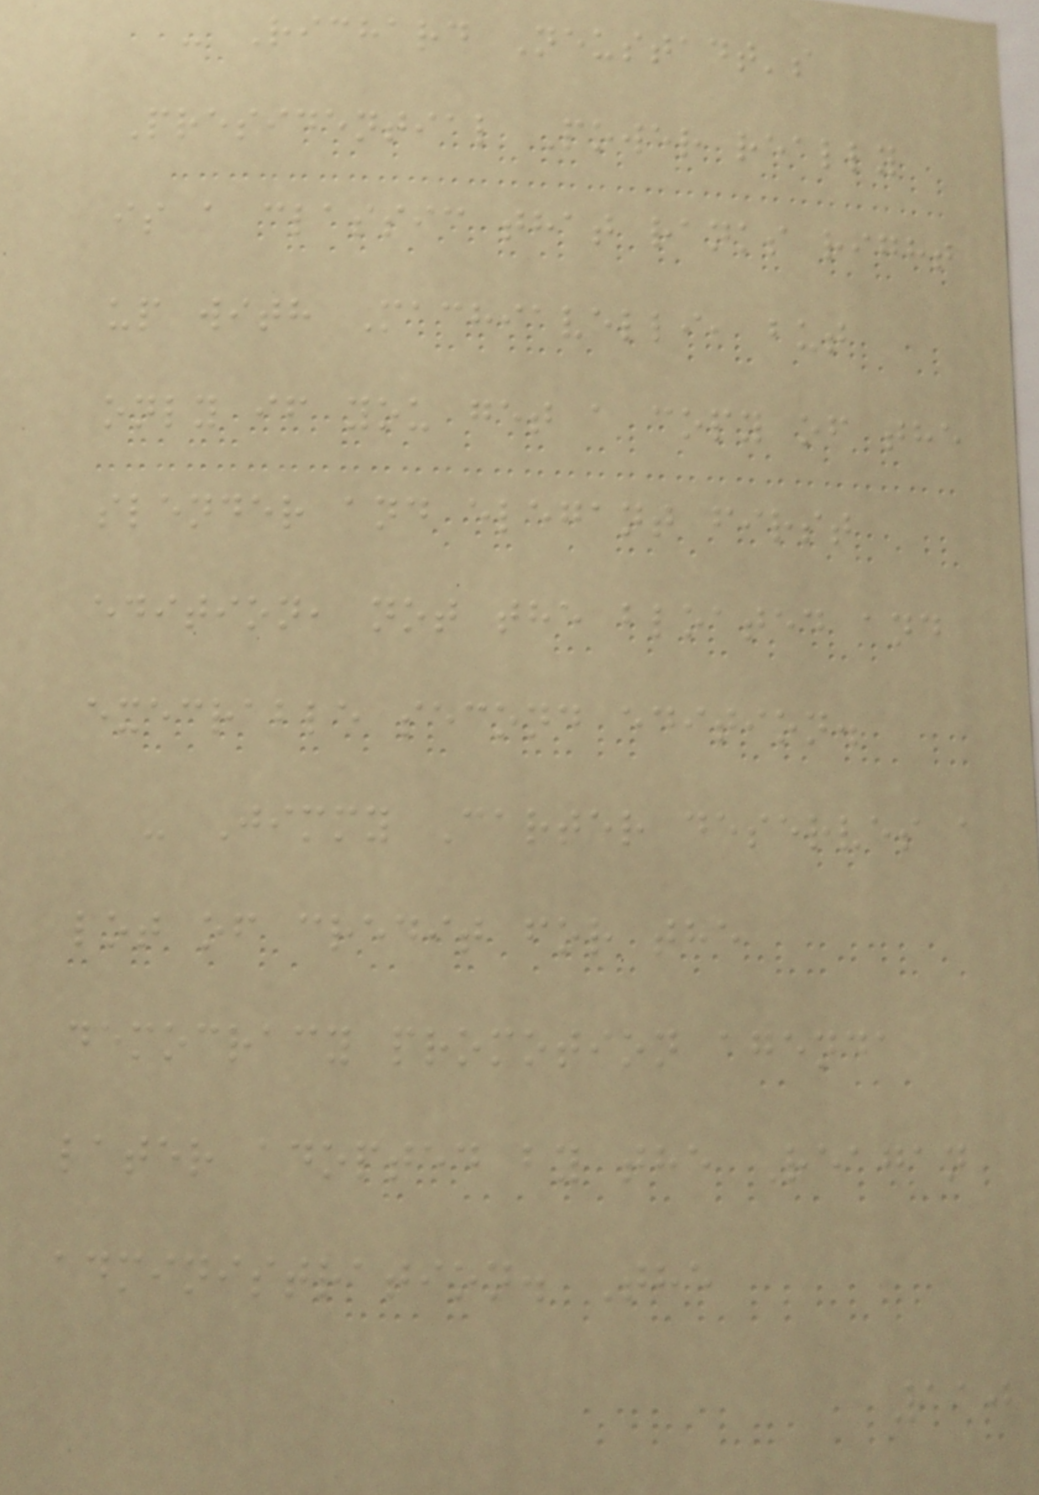- Richard Neustadt's
Presidential Power really
is a classic that ranks right
up with Machiavelli, but
only if you get a copy of the
slender and elegant first
edition, not the bloated and
execrable second edition.
- Jimmy Carter deserves a
lot of credit for the
democracy promotion agenda
later adopted by the Reagan
administration. The
110
